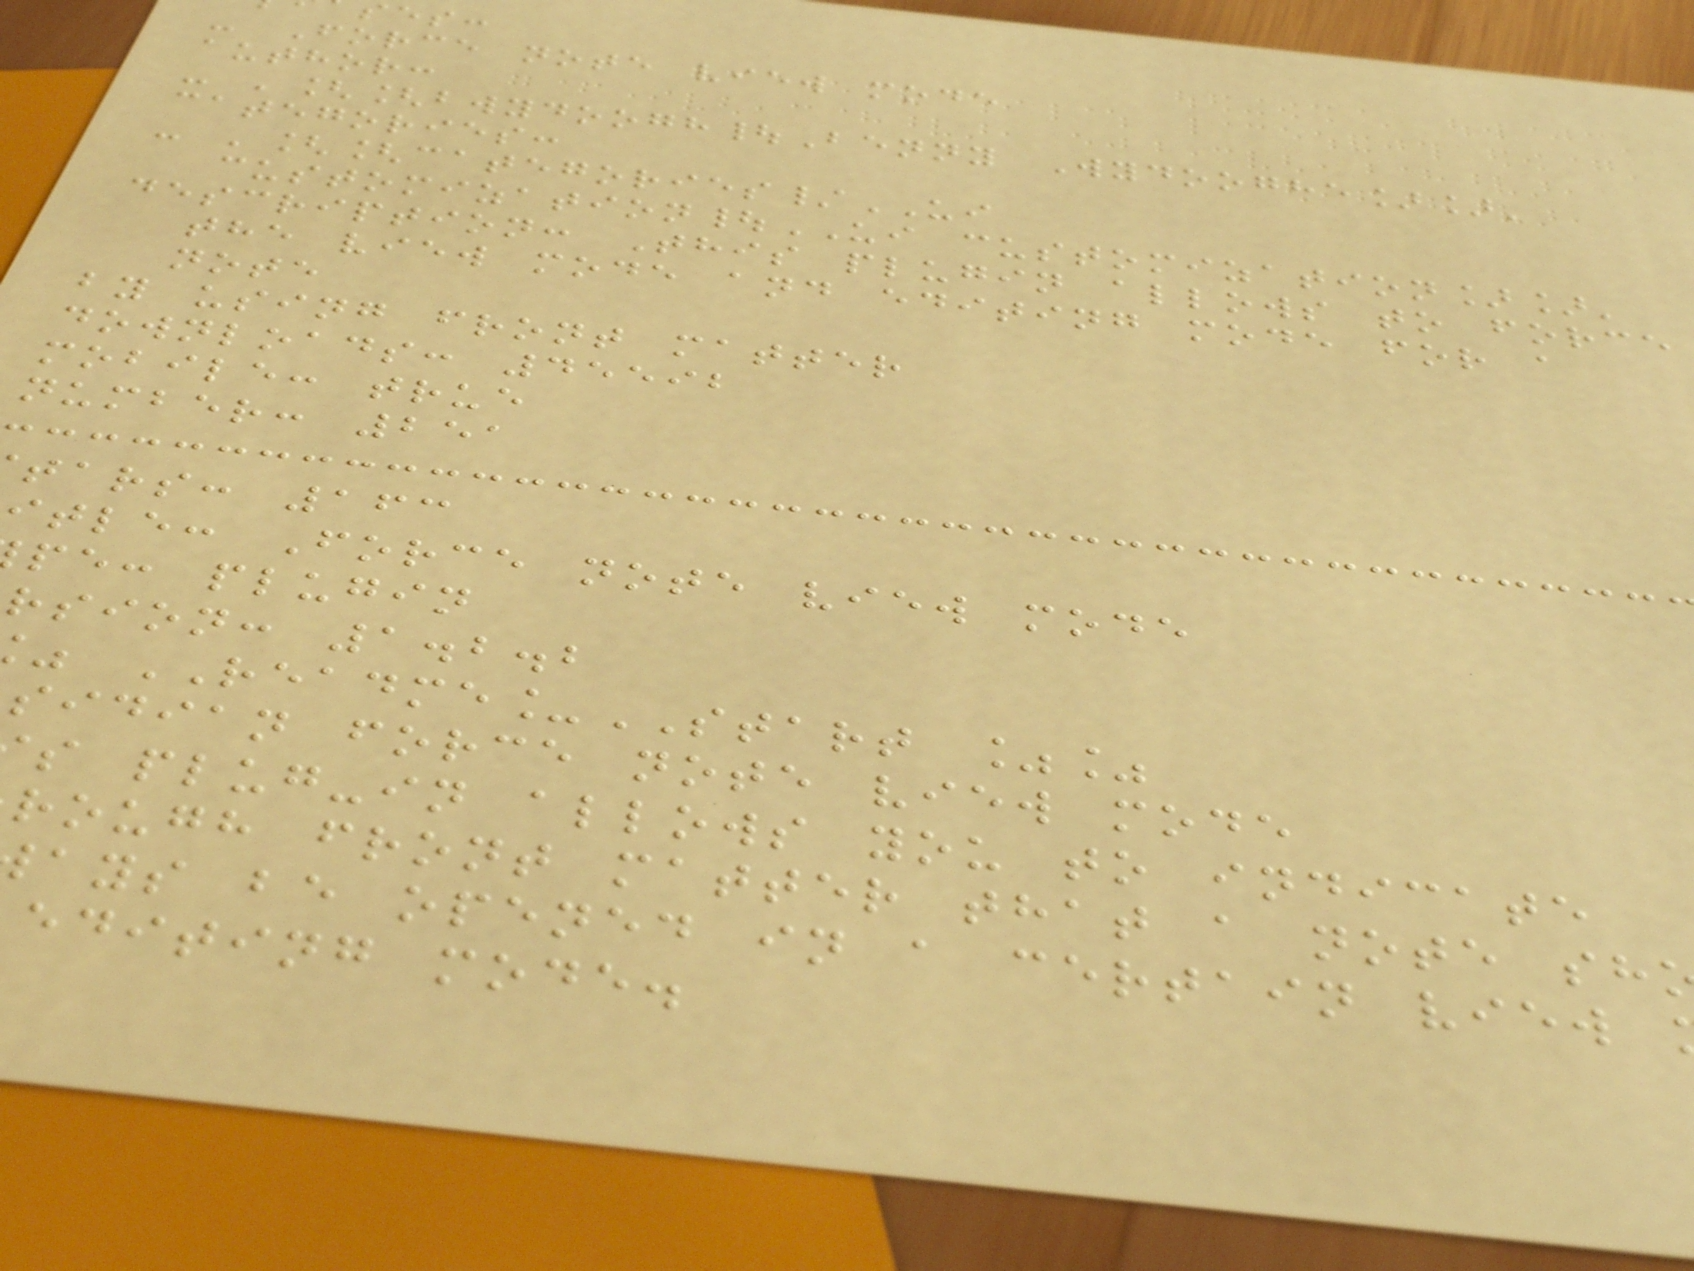- Force note view mode
author:
- '[[bwydoogh|Benny Wydooghe]]'
categories:
- '[[categories/UI
customization|UI customization]]'
description: This plugin allows to force
the view mode and editing mode for a
note
by using front matter
downloads: 45592
mobile: true
number: 251
tars: 163
itle: Force note view mode
pe: plugin
rsion: 1.2.2
README_START %%
sidian force note view mode
s plug-in allows you to indicate
rough front matter that a note sh
ays be opened in a certain view
editing mode.
